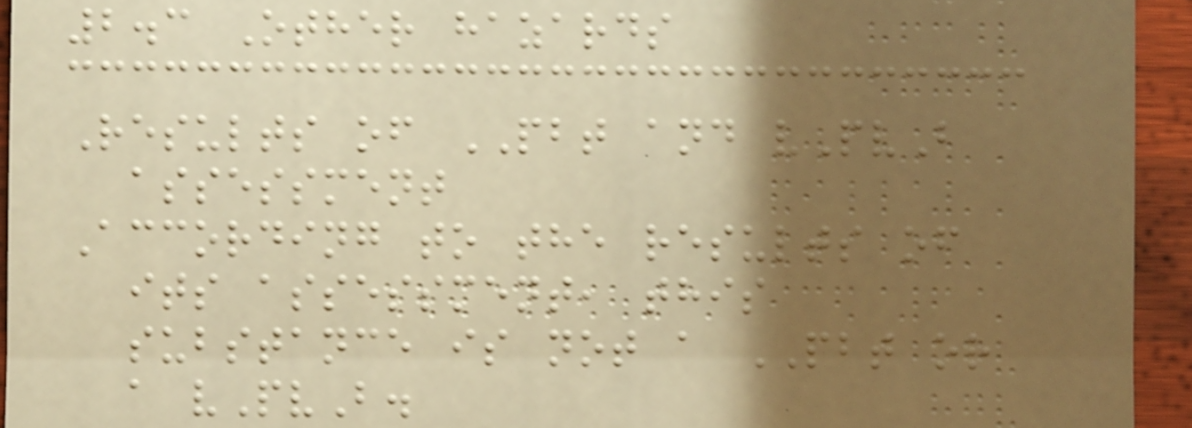2.3 Other hazards
Results of PBT and vPvB
assessment
According to the results of
its assessment, this
substance is not a PBT or
a vPvB.
